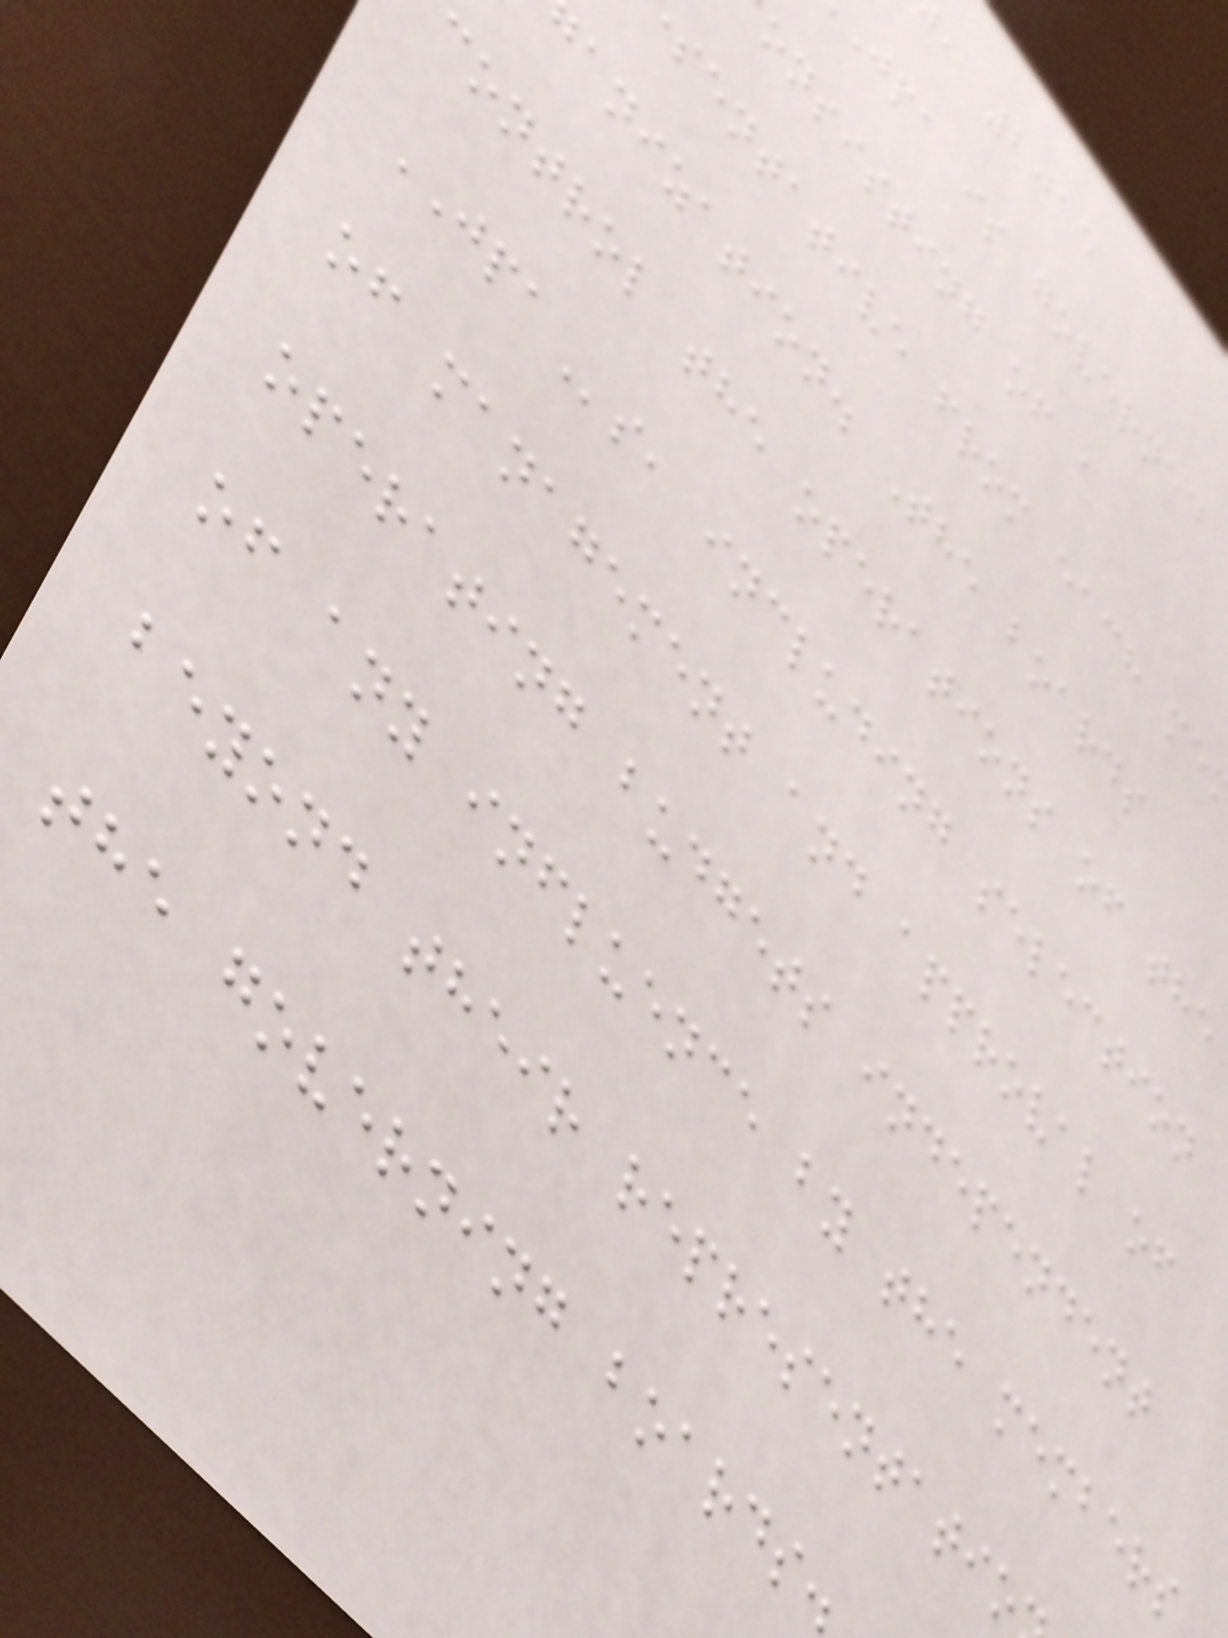, 2015
jpa is governed
onsisting of a
sentative from each me
anization. The boards
control the operations of the
JPAs, including selection
of management and approval of
operating budgets independent
of any influence by the members
beyond their representatio
the governing boards.
